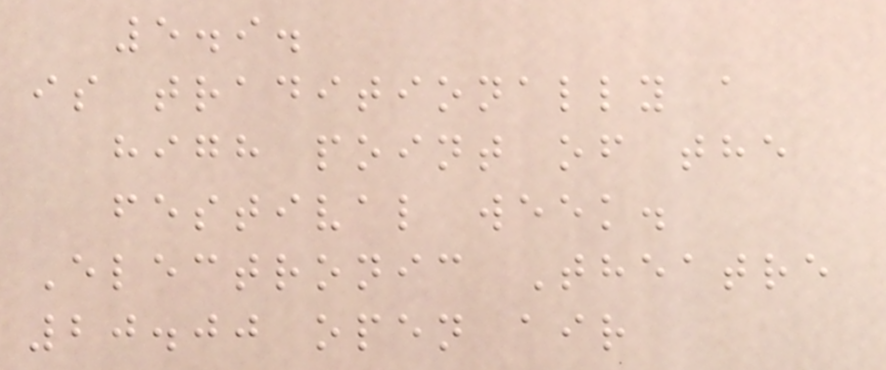5.9.
is traditionally a
high point of the
festival week.
Electronic Theatre
20.00 open air
